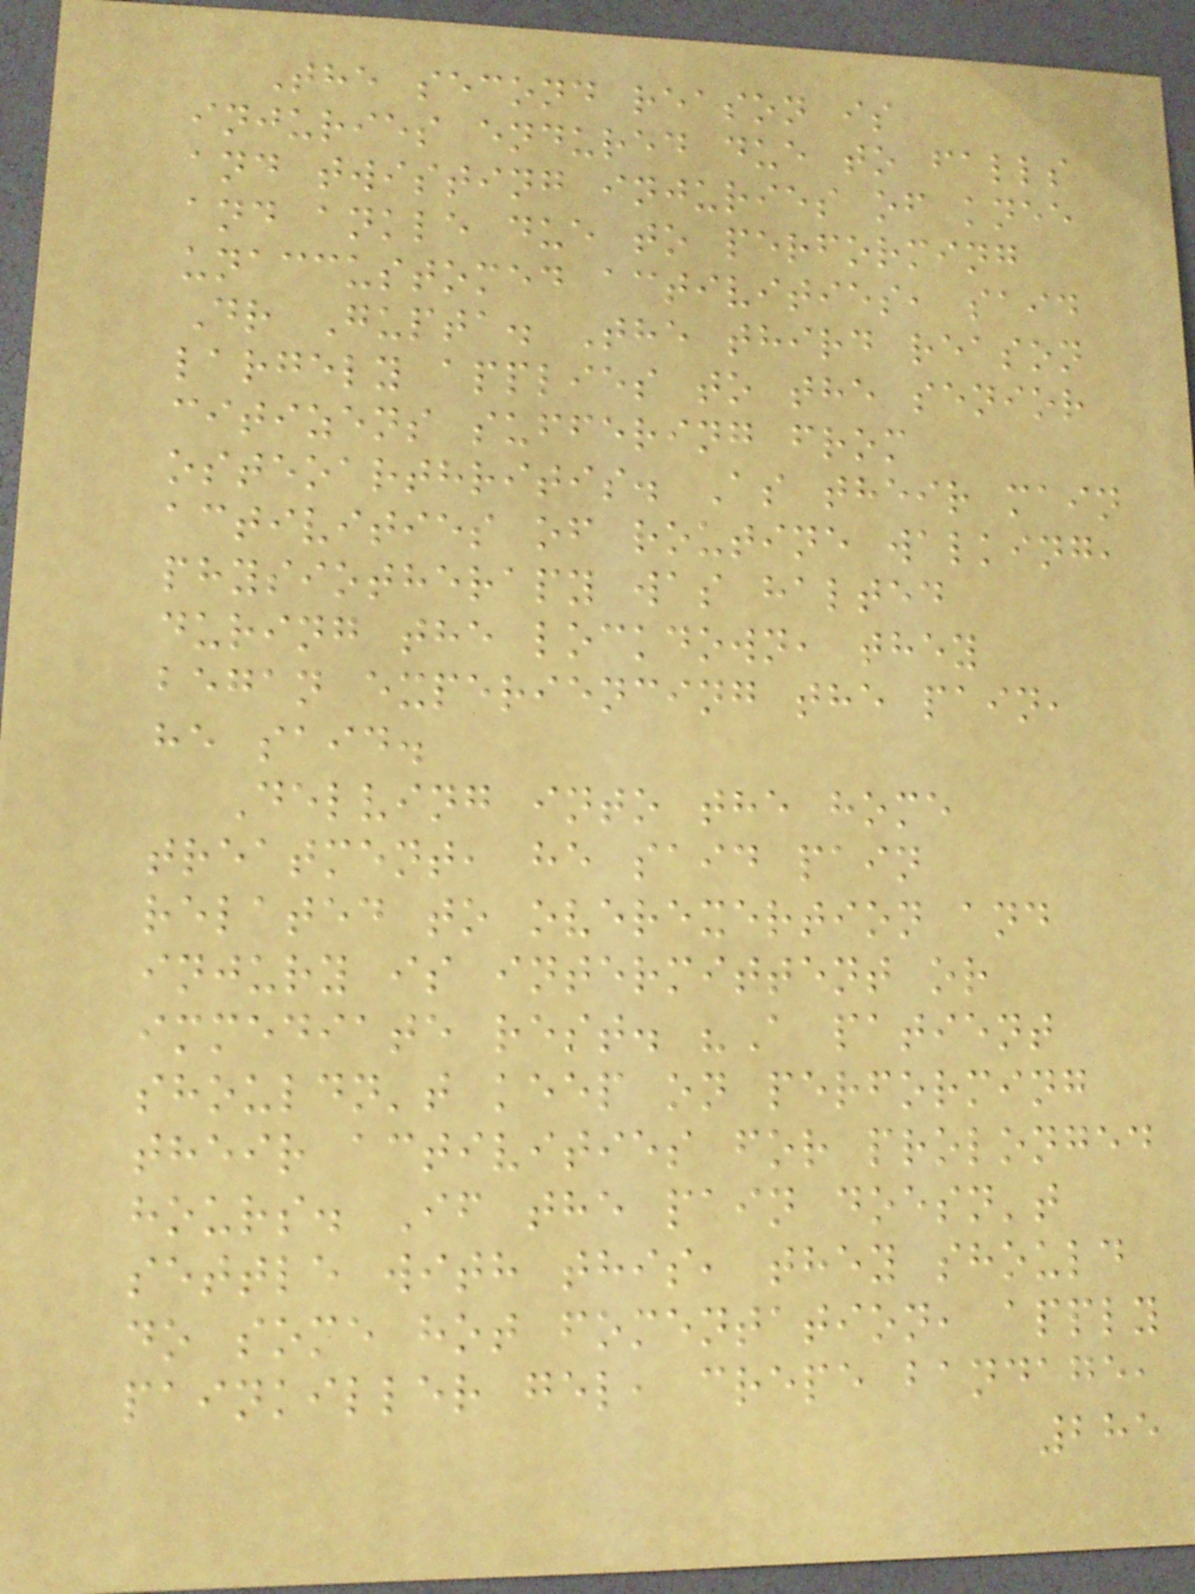The second reason is
injuries endured due to falls
and twisting injuries of knee
and ankle due to performing
unaccustomed activities, said
Dr Gupta. The third reason
largely applies to the senior
citizens suffering from
osteoarthritis. As their main
activities of routine walking,
physiotherapy was halted
during the lockdown, they
began experiencing the pain,
he said.
Delving into the home
treatment, he said pain
related to overexertion and
injury is intermittent or
immediate rest. "A patient
shouldn't keep on performing
their activities for prolonged
hours. If the pain doesn't
settle with this, they should
do some hot fomentation, apply
painkiller gel, crepe bandage,
285
